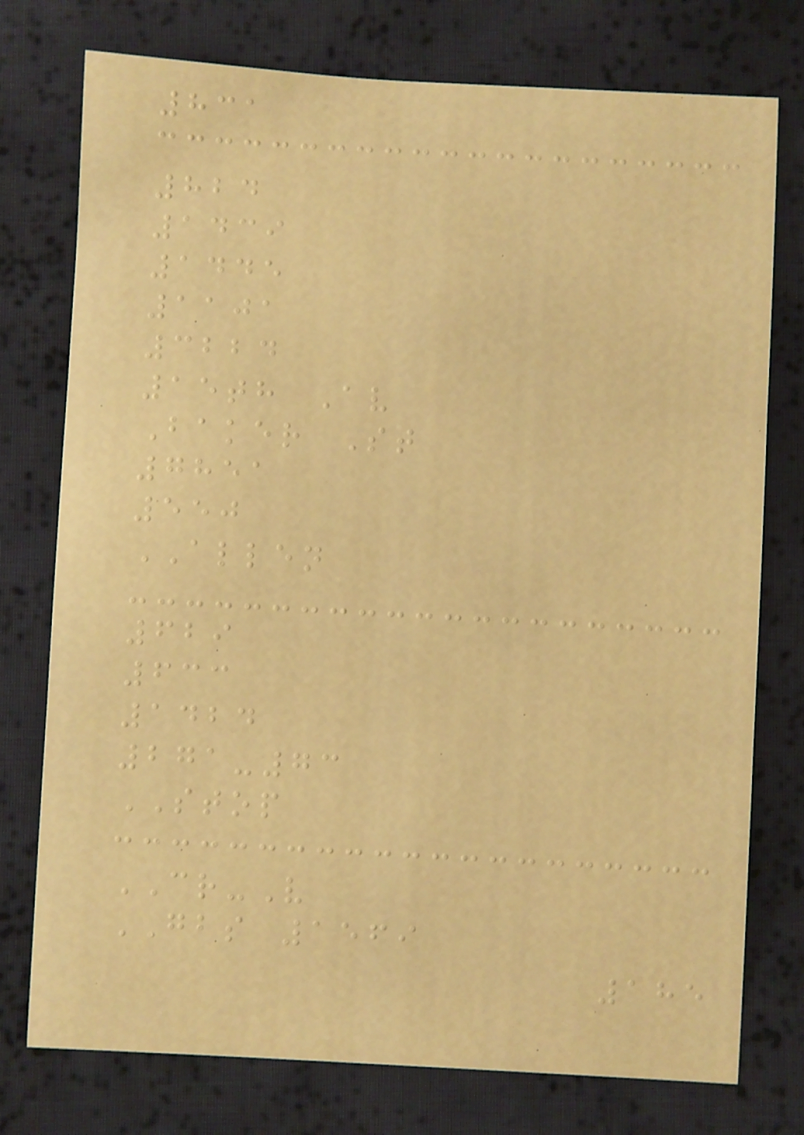831
824
1439
1445
1101
3224
15th Av
Baker St
7851
550
ALLEN
629
633
1424
271-73
STOP
CR-V
GBS 1569
185
